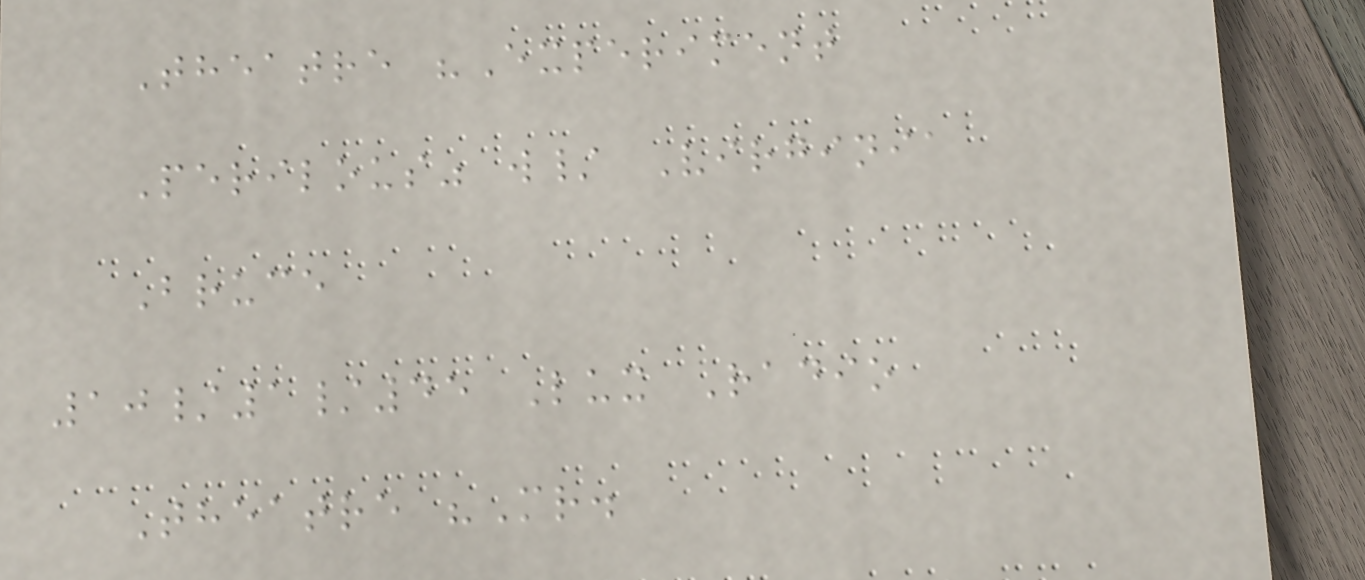Theatre "Experiment
Perilous" w/ Virginia
Bruce
10/1/45 Lux Radio
Theatre "Mr.
